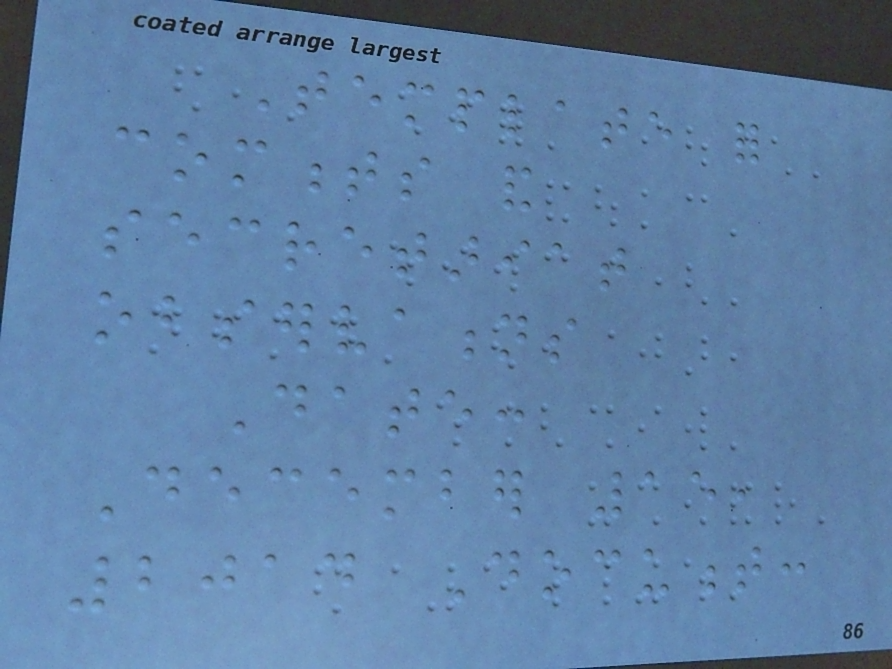Template for
comments and
secretariat
observations
Date:
December 15,
2014 Document:
